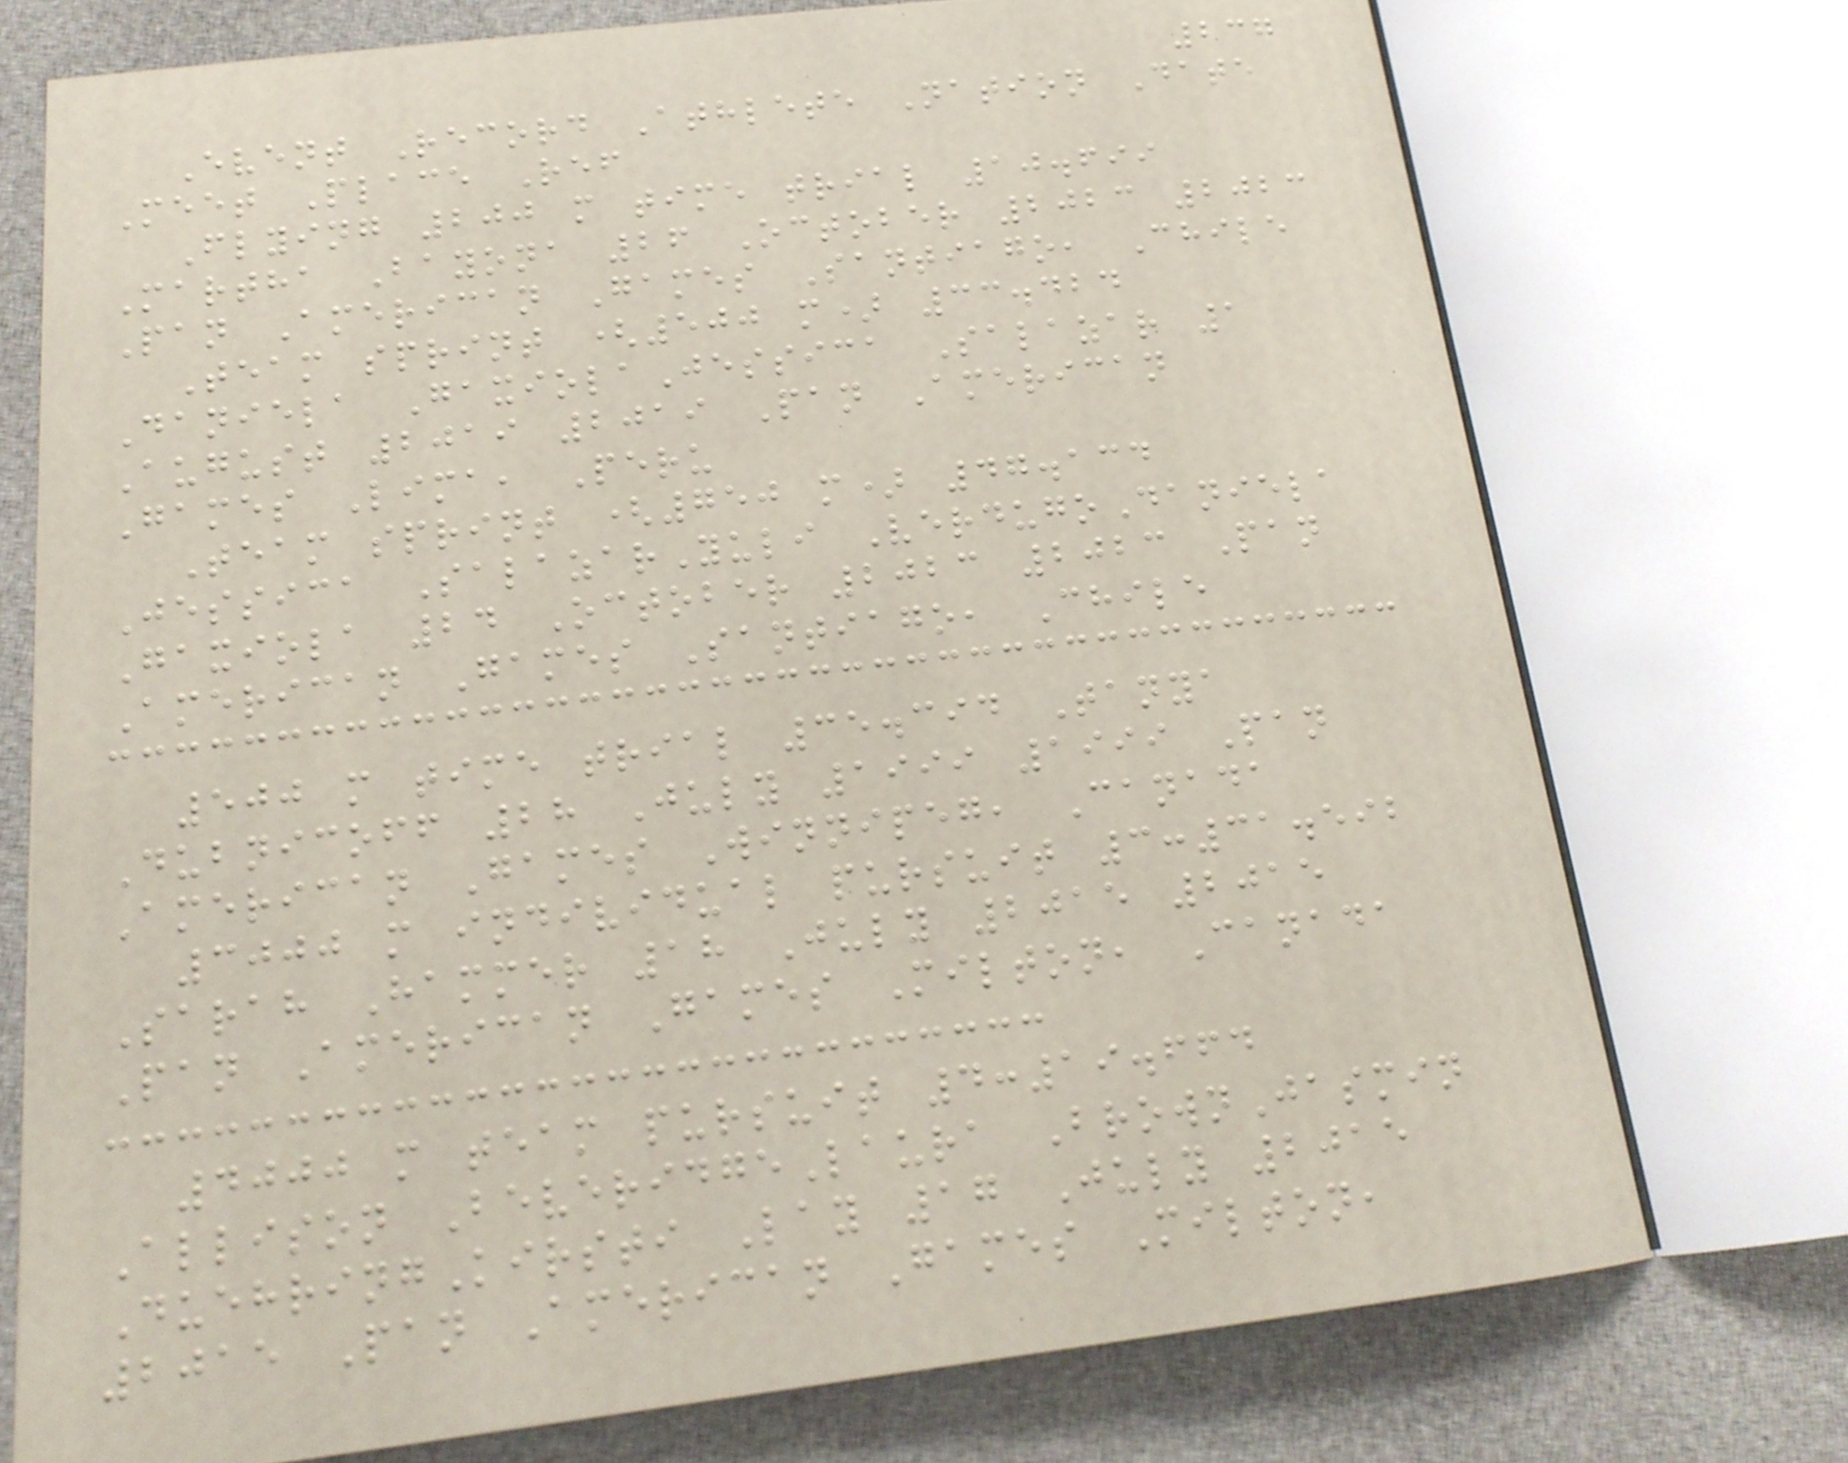237
Event Record Athlete Nation Date
Meet Place Ref
Flying 200 m time trial 10.699
Martha Bayona 26 October 2023 2023
Pan American Games Santiago, Chile
Team sprint (500 m) 33.424
Daniela GaxiolaJessica Salazar 1
August 2019 2019 Pan American
Games Lima, Peru
Team sprint (750 m) 47.134
Jessica SalazarYuli VerdugoDaniela
Gaxiola 24 October 2023 2023 Pan
American Games Santiago, Chile
500 m time trial 35.394 Tanya
Dubnicoff 28 July 1999 1999 Pan
American Games Winnipeg, Canada
3000 m individual pursuit 3:31.592
Sarah Hammer 18 July 2015 2015
Pan American Games Milton, Canada
4000 m team pursuit 4:19.664
Allison BeveridgeLaura BrownJasmin
DuehringKirsti Lay 17 July 2015
2015 Pan American Games Milton,
